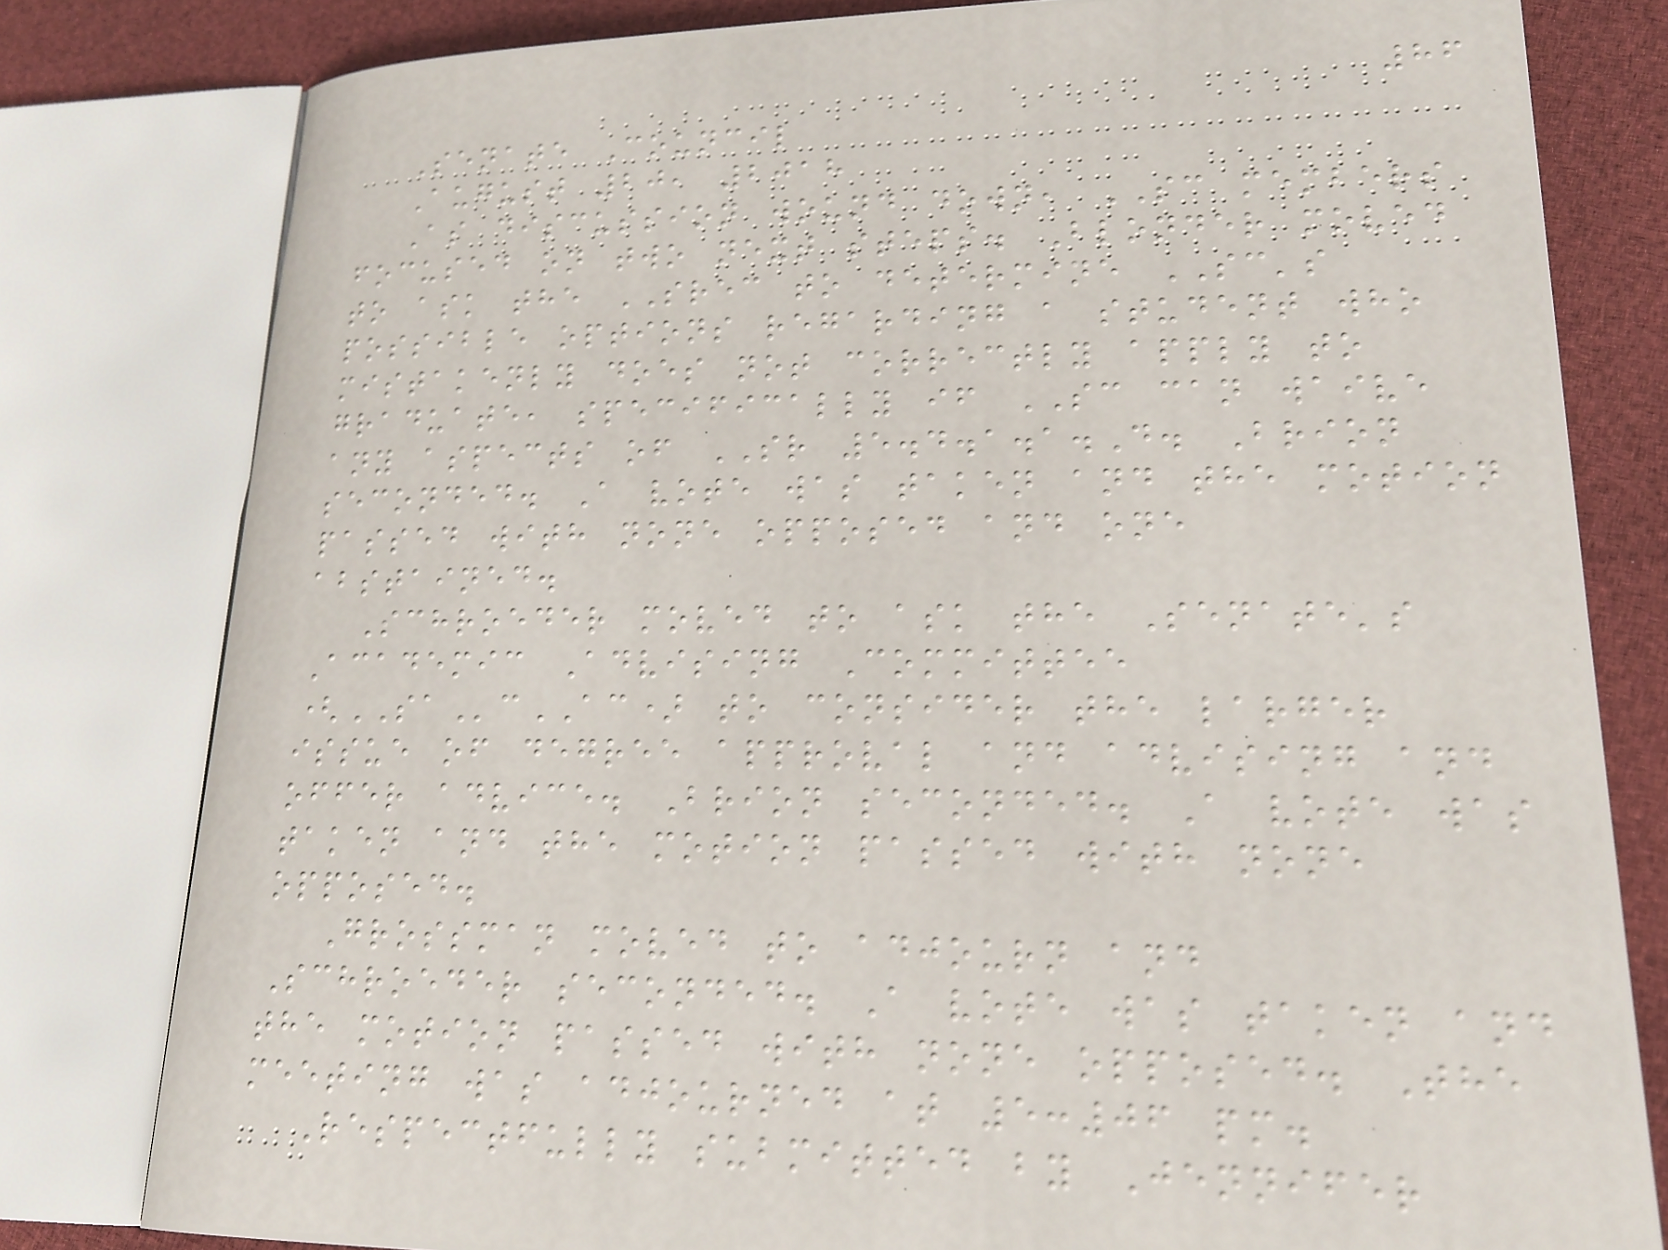86
Senate Council
August 20, 2018
As discussion wound down, SC members
focused on two next steps. Blonder moved
to ask the SREC to determine SC's
possible options regarding a student who
mistakenly does not correctly apply to
graduate, specifically if SC can waive
any aspects of SR 5.4.1.1.D. Brion
seconded. A vote was taken and the motion
passed with none opposed and one
abstained.
Schroeder moved to ask the Senate's
Academic Advising Committee
(SAcAC) to consider the larger
issue of degree approval and advising and
offer advice. Brion seconded. A vote was
taken and the motion passed with none
opposed.
Grossman moved to adjourn and
Schroeder seconded. A vote was taken and
the motion passed with none opposed. The
meeting was adjourned at 5:06 pm.
Respectfully submitted by Jennifer
